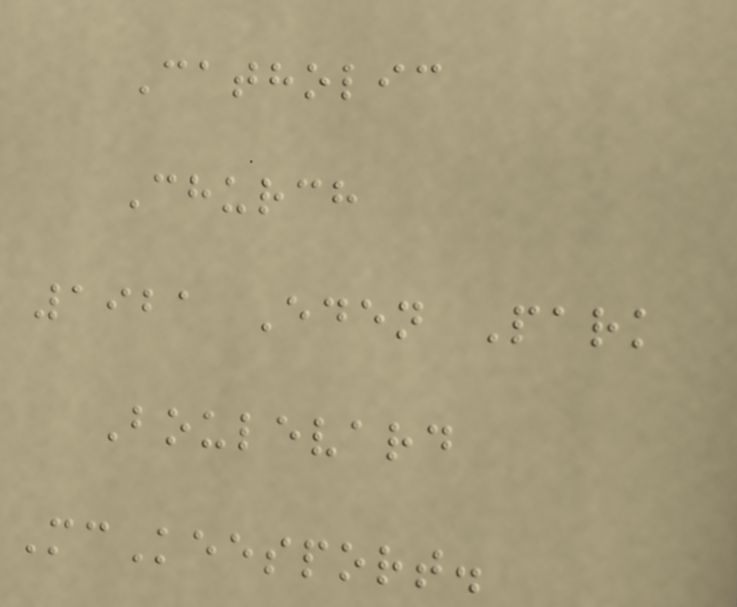Catholic
Church
1921 Eden Park
Boulevard
McKeesport.
